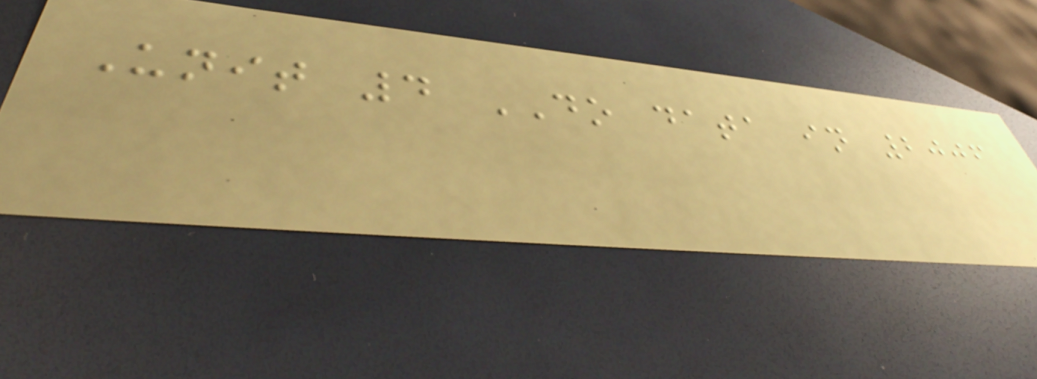Unit 4 DO data in 2006
